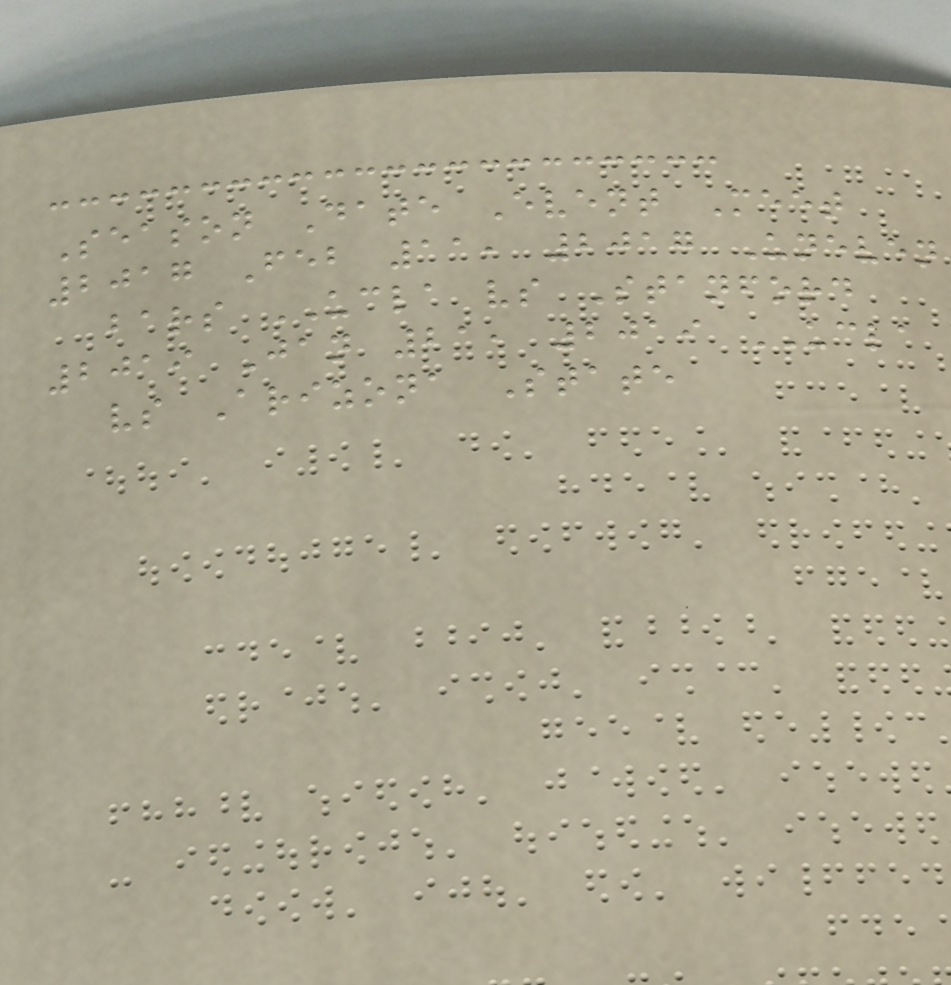Season Date Event Meet
2017 Feb 11, 2017 Uneven
bars UCLA vs Stanford
2019 Jan 21, 2019 UCLA
vs Arizona State
